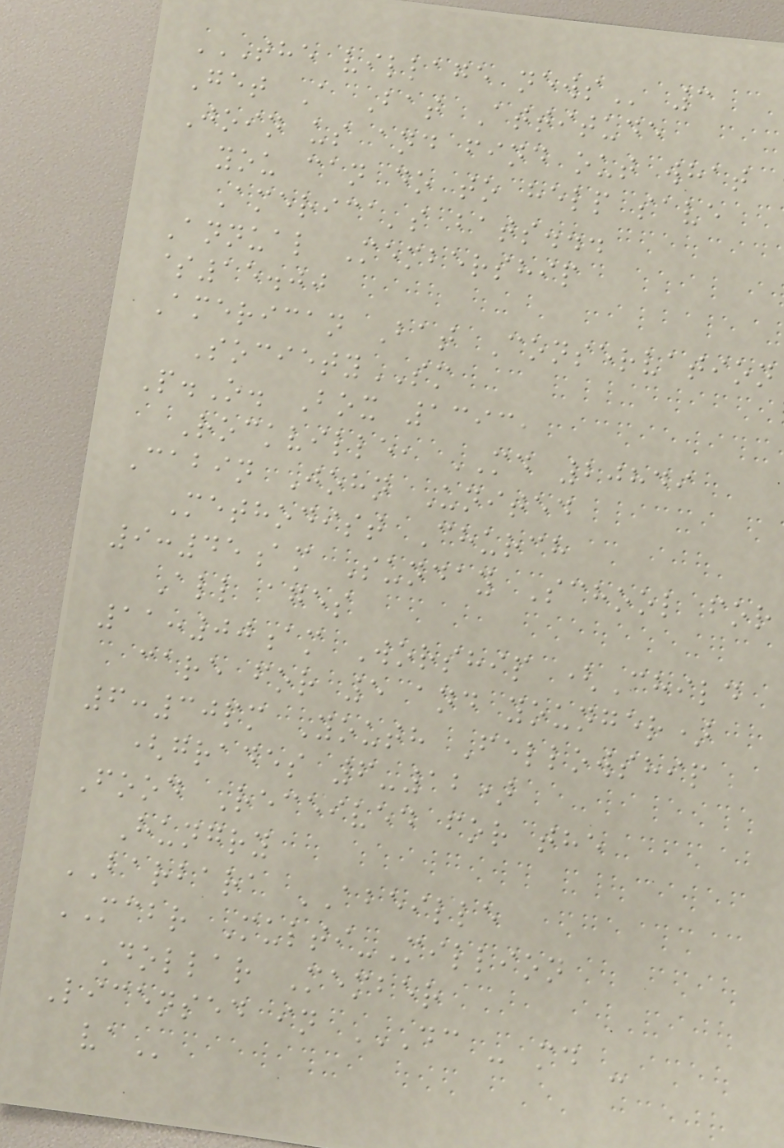THE VILLAGE NEWS 3
Get A Bat Attitude
Join us and find out what
you can do to help save
America's bats...
Annual Membership
$15.00
American Bat Conservation
SocietySM
P.O. Box 1393,
Rockville, MD 20849
Cabin John United
Methodist Church
9:45am Sunday School for
All ages
11:00am Worship (Child
care for 5 and younger)
6:30pm Youth Fellowship
(grades 6-12)
Food Received for the
Hungry
BARBARA ABEILLE
MCBR Multi-Million
Dollar Member
Licensed in DC - MD -
VA
